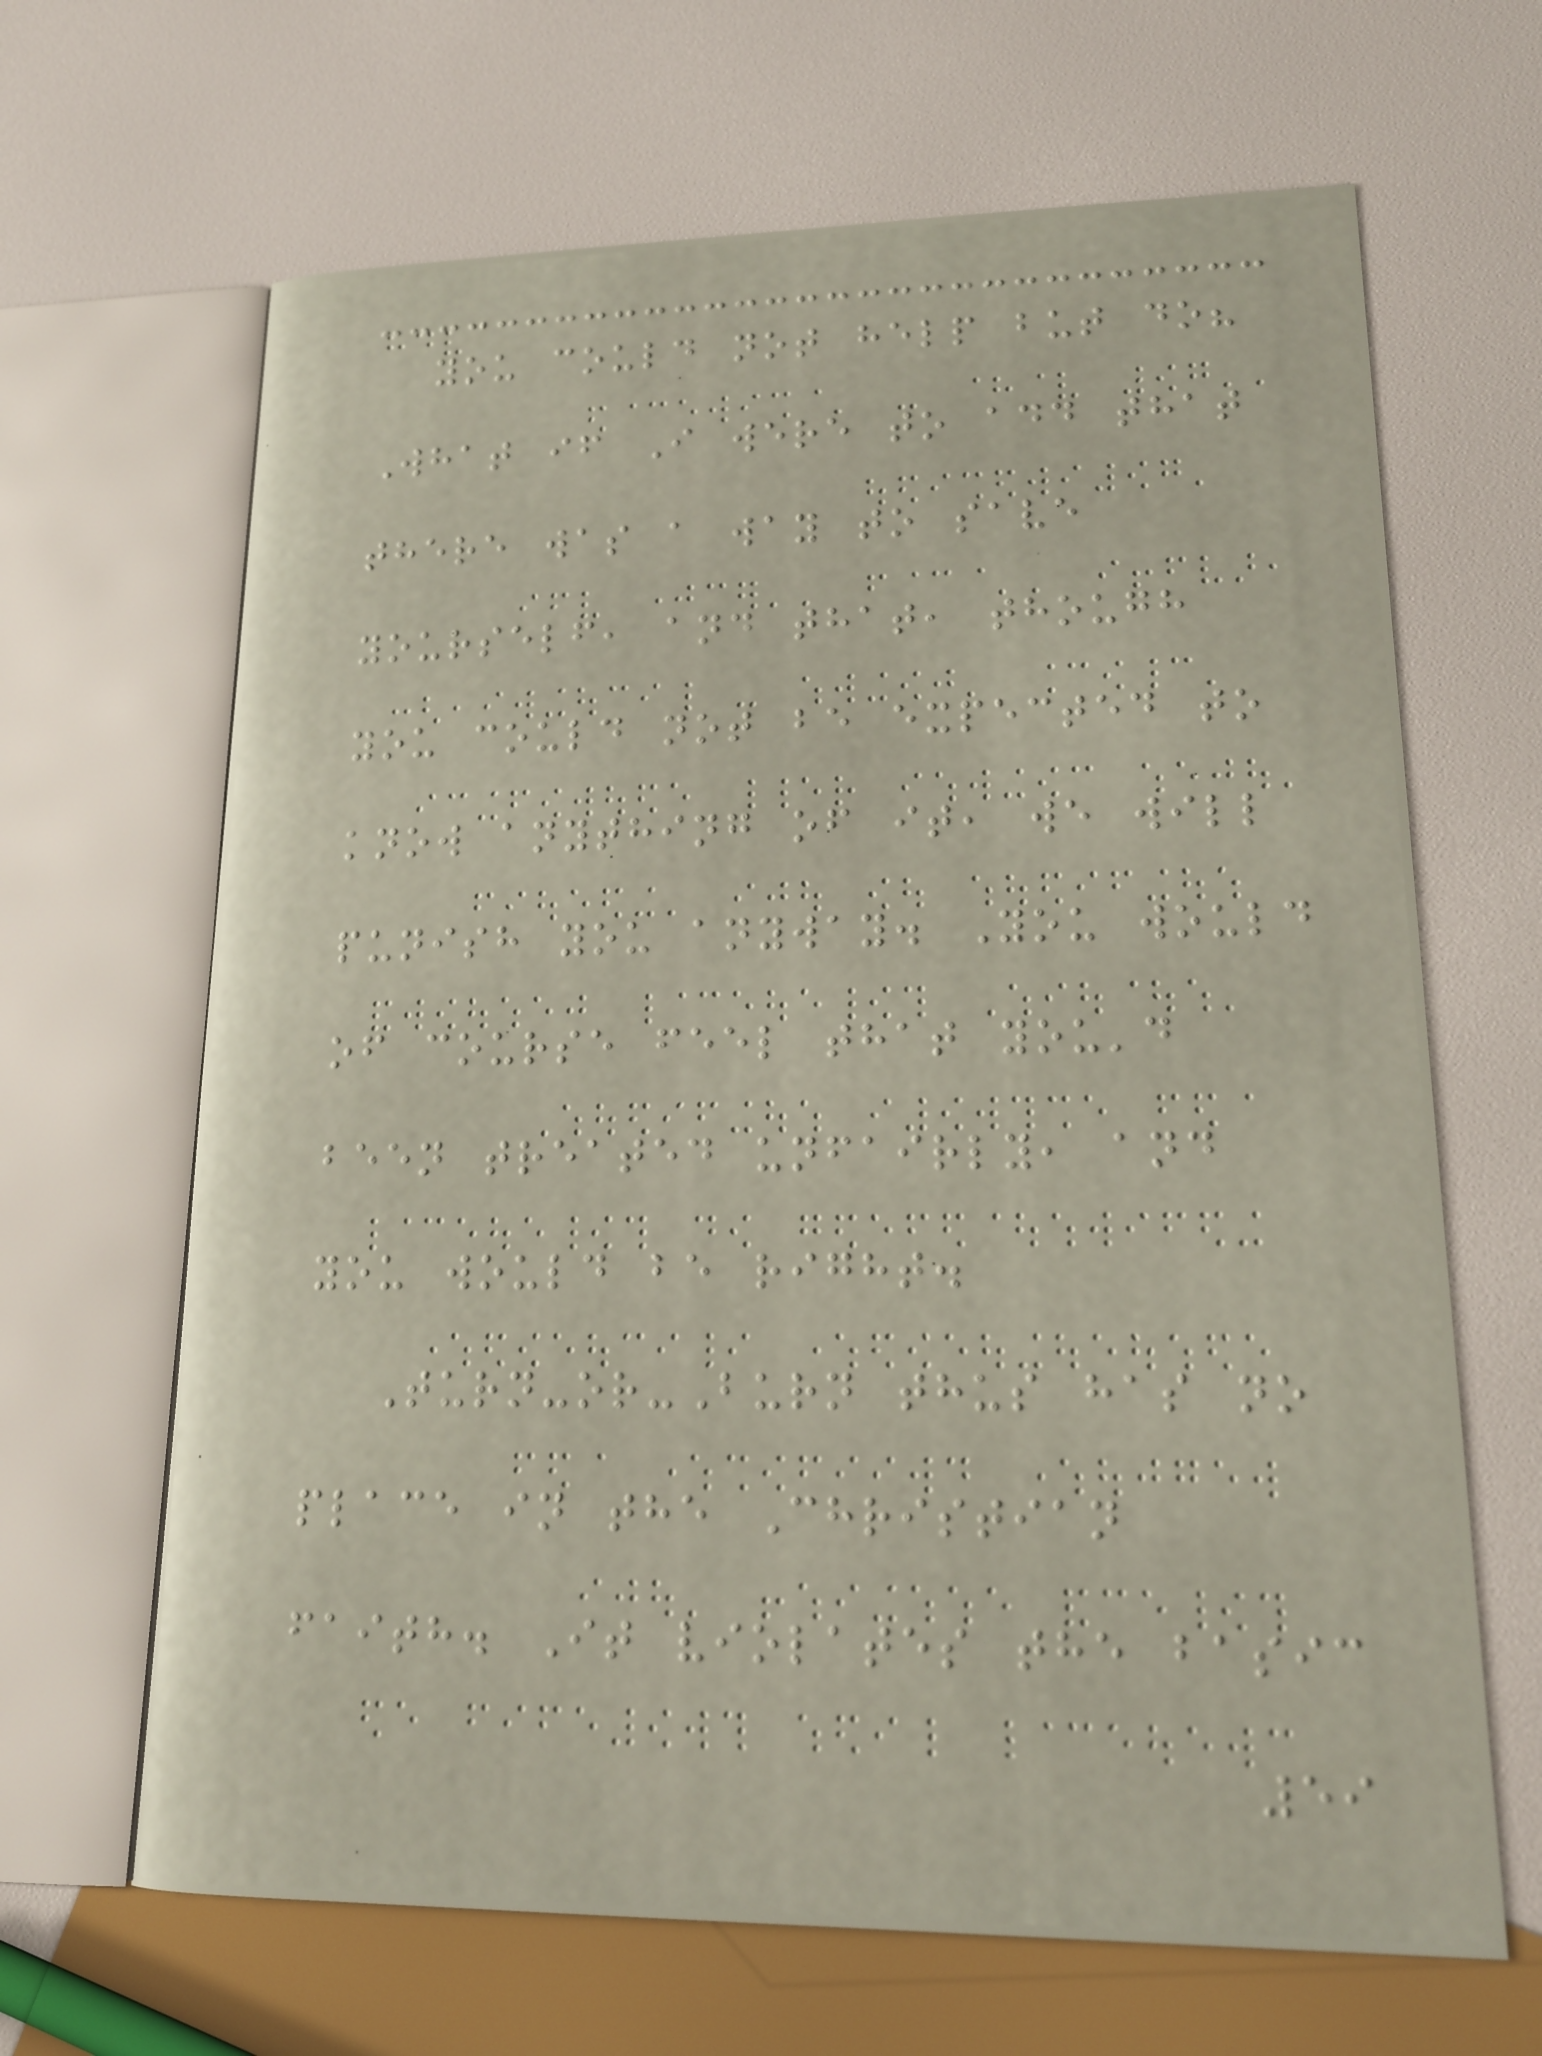you could not help but do?
What if I were to add that
there was a way to save
yourself, and that, though
you could not be expected to
know anything of it, we will
punish you anyway. You would
of course feel that you'd
been treated unfairly, and
you would be right.
Turn-or-Burn thus has no
place in the Christian
faith. It violates the basic
59
